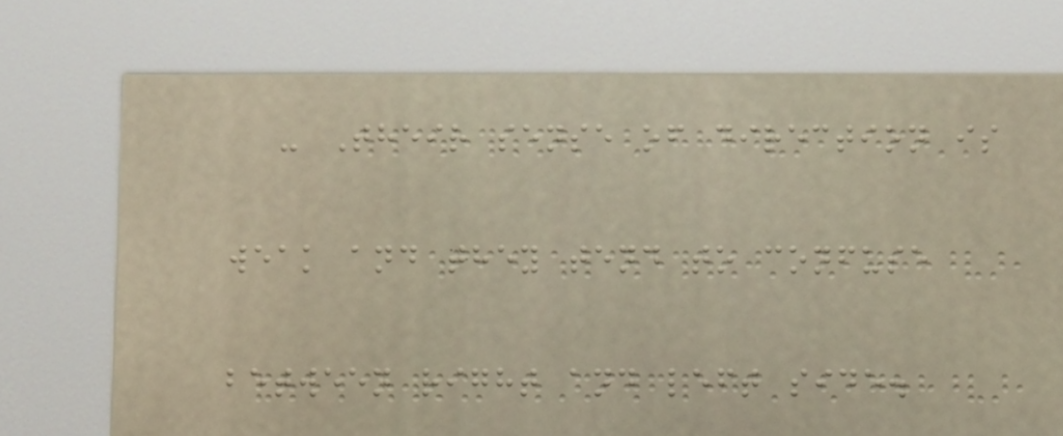- Their sense of direction is
weak and they tend to confuse
between right and left side.
